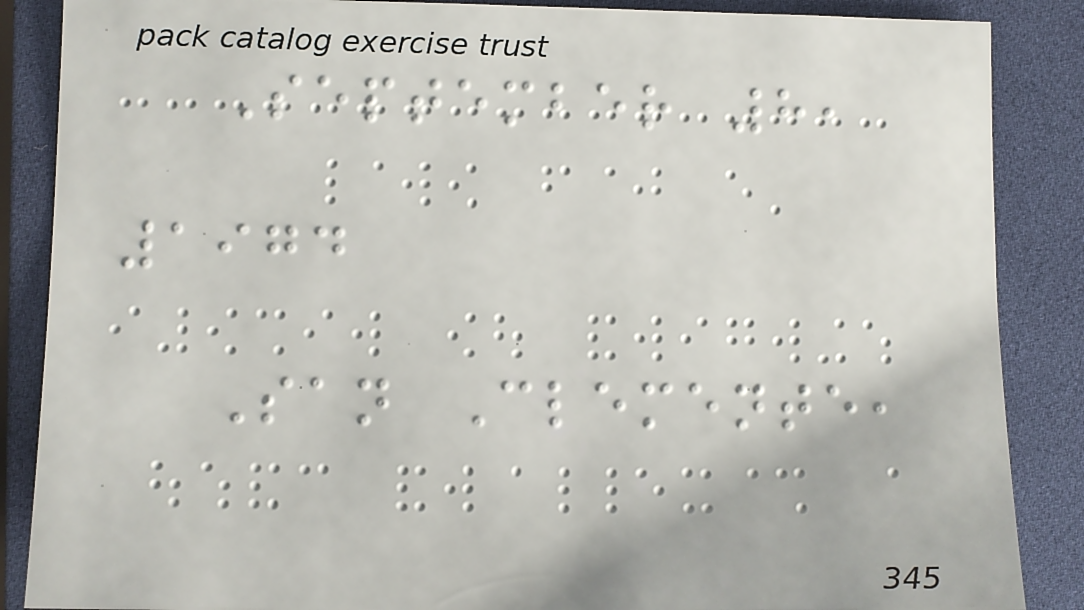September 8,
1974
San Clemente,
